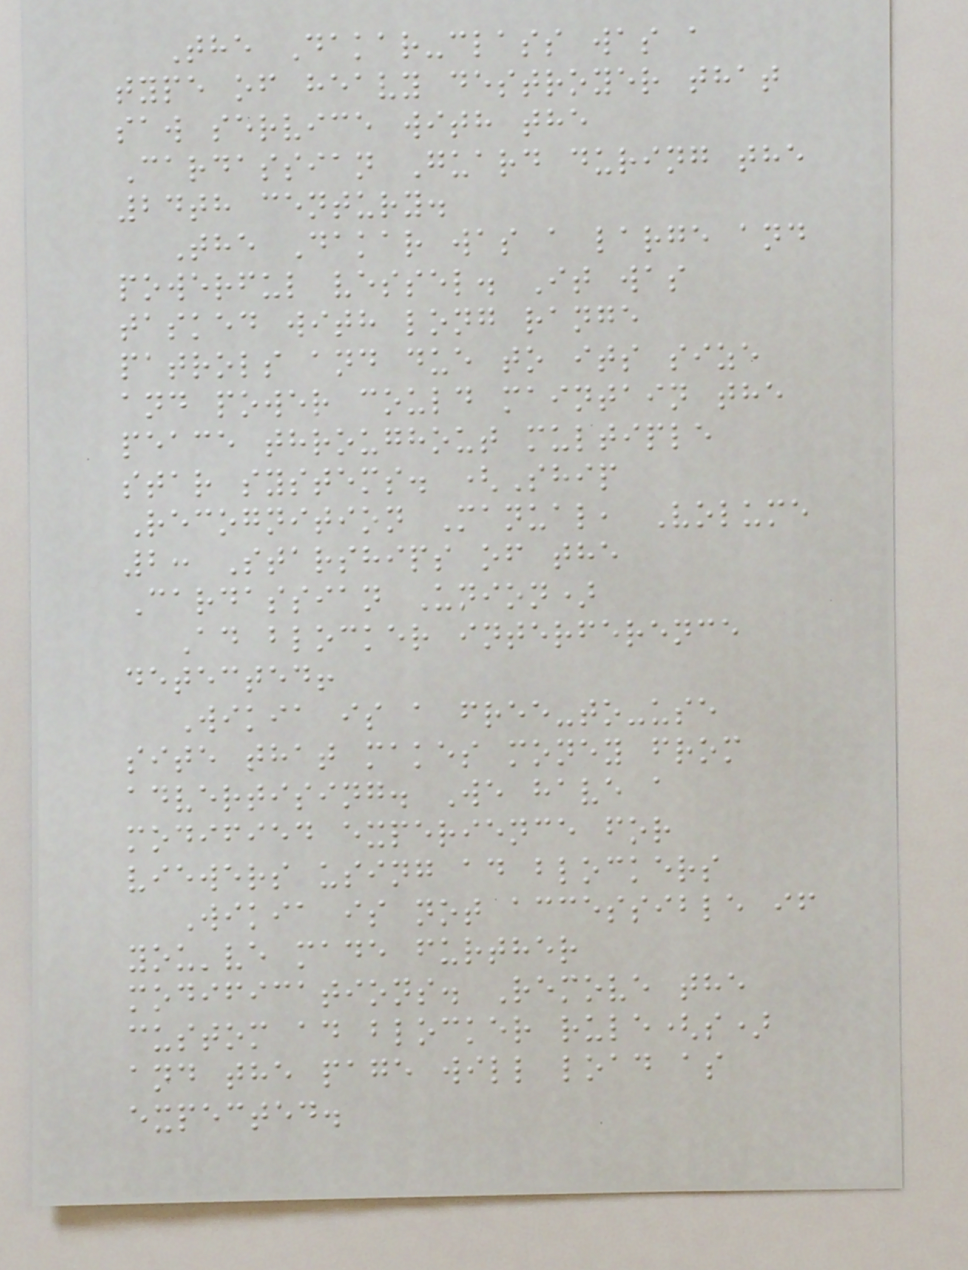The Dakar-class was a
type of heavy destroyer that
saw service with the
Cardassian Guard during the
24th century.
The Dakar was a large and
powerful vessel. It was
tasked with long range
patrols and due to its size
and power could maintain the
peace throughout multiple
star systems. (Ship
Recognition Manual, Volume
2: Starships of the
Cardassian Union)
Ad blocker interference
detected!
Wikia is a free-to-use
site that makes money from
advertising. We have a
modified experience for
viewers using ad blockers
Wikia is not accessible if
you've made further
modifications. Remove the
custom ad blocker rule(s)
and the page will load as
expected.
